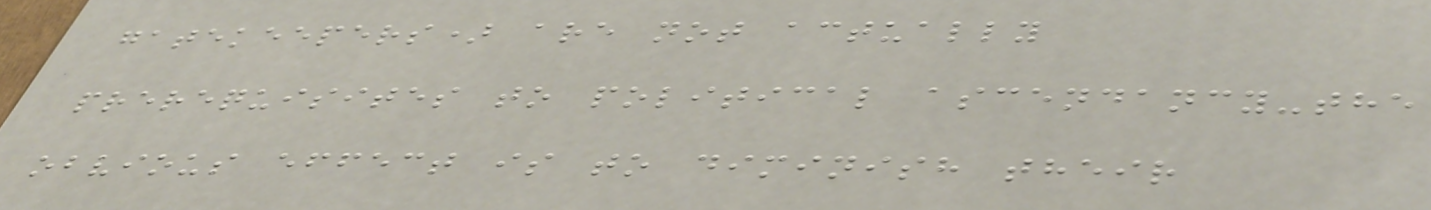gatekeepers) are not actually
prerequisites to political ascendancy-the
obvious effect is to diminish their
